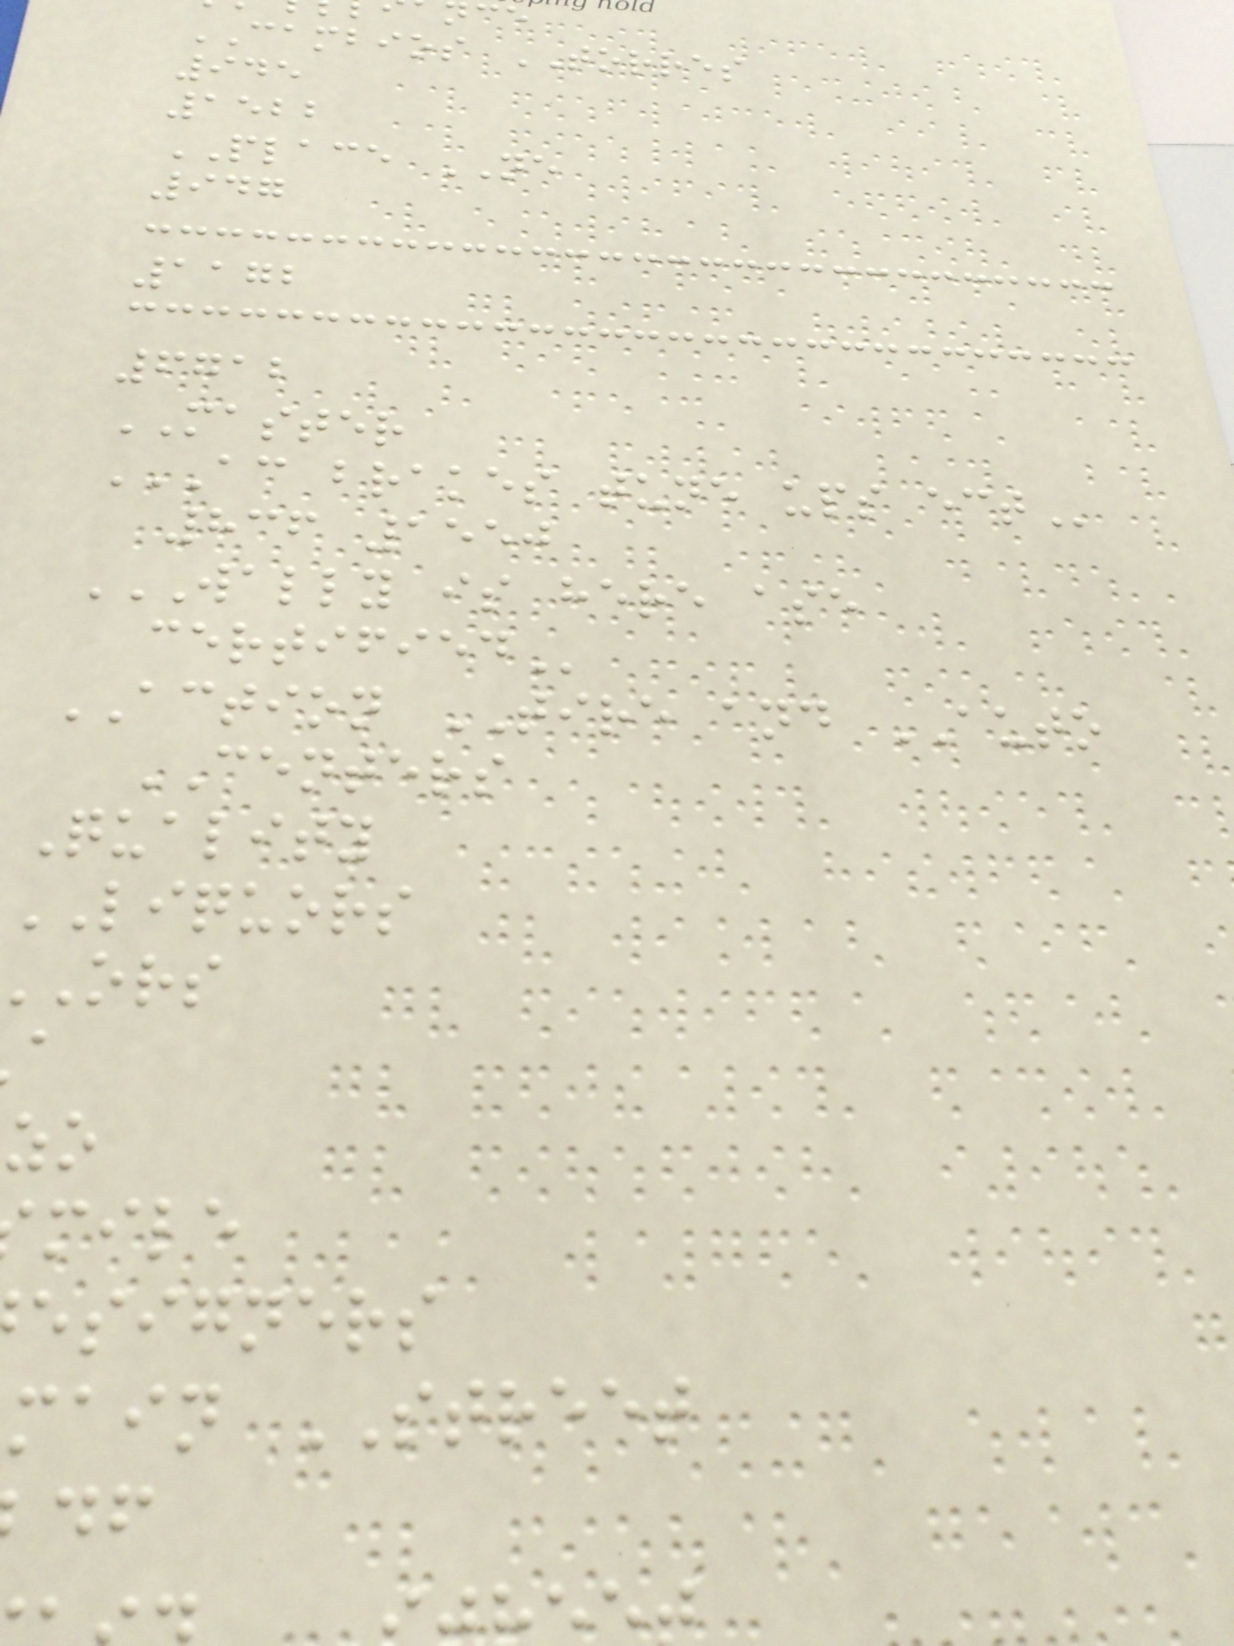CAMBIOS TORRES
945
1522
PLACE NE
947
1172
6712
MASTER
AC BRAKES TUNE UPS ECT
836 1550
WALLY IS HERE ASE
ACTION TIRE and AUTO
CENTERS
Quality
LIQUORS
mile
esigners
main STREET
